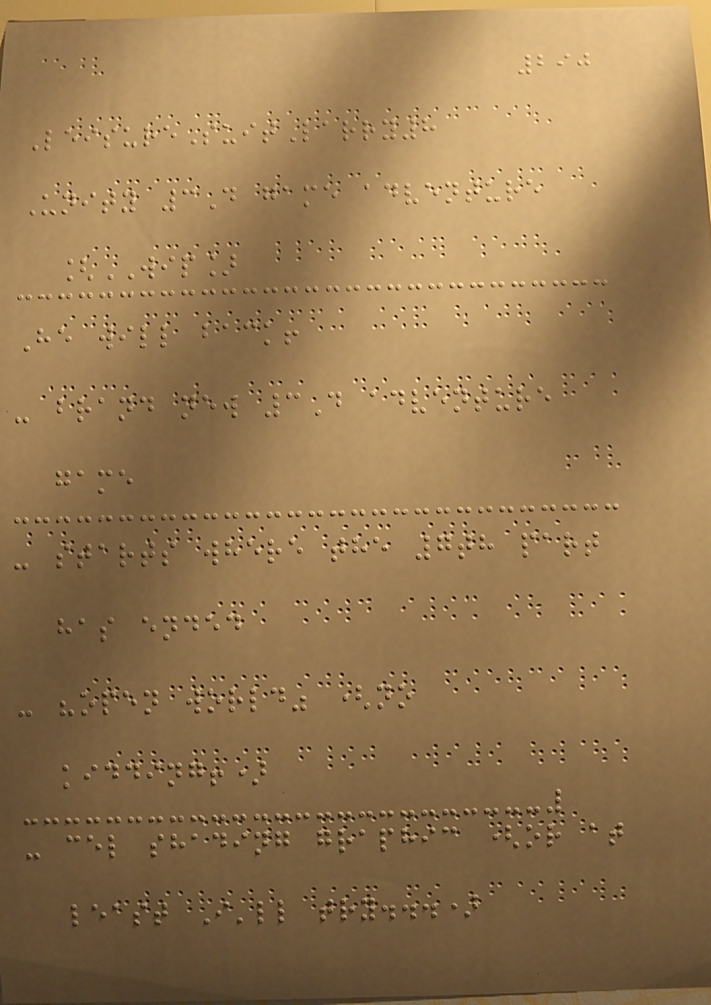290
LeisureSuitLarry8
Unity 3D game adventure
[WIP]
He will back!
- brand new 3D adventure
game
- starts where the 7th part
has ended
- "open world" (no
kidding!)
- cel shading graphic (or at
least I'll try...)
